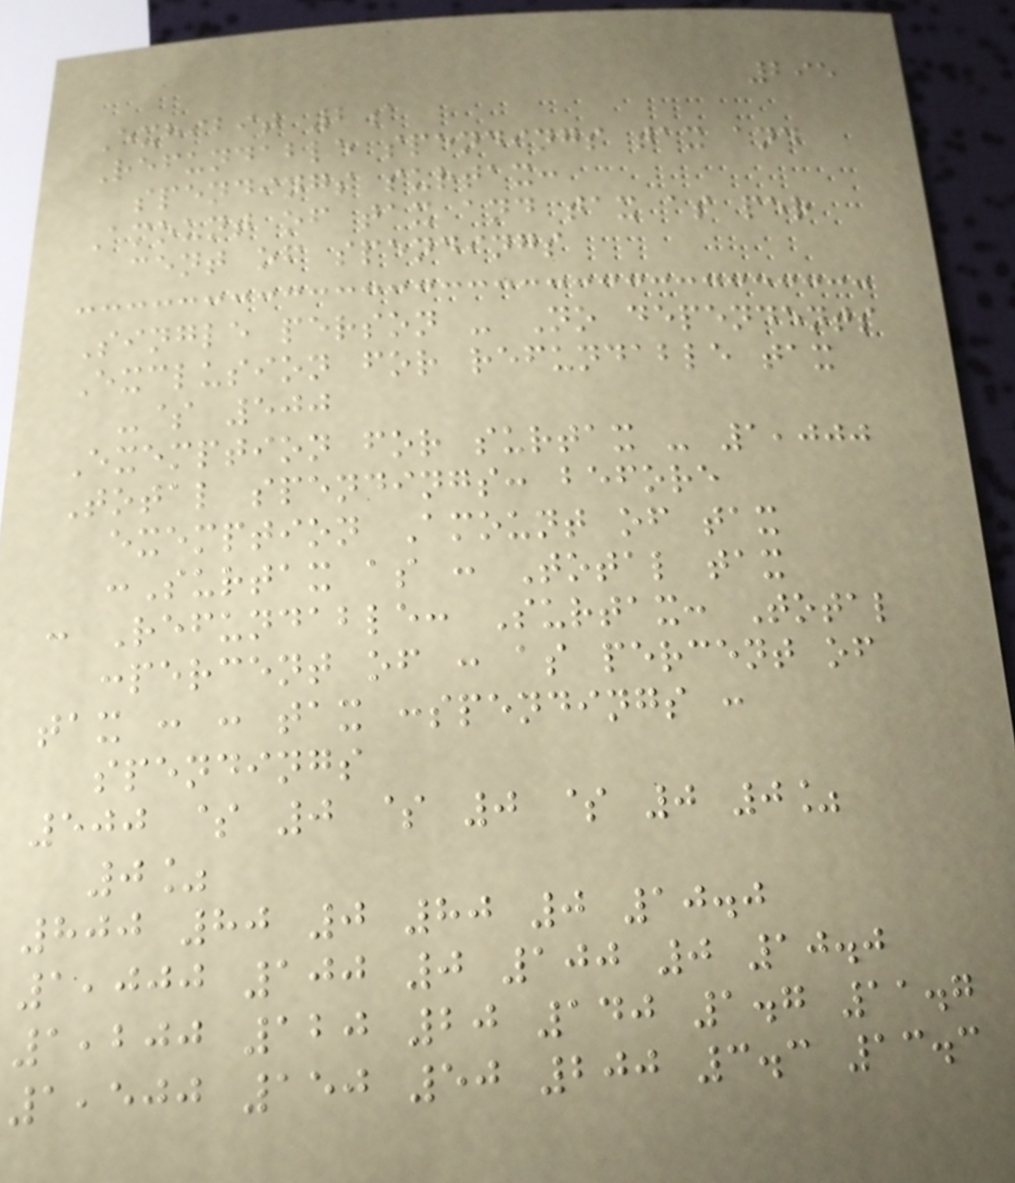295
Exhibit 2a
Refundable spendings tax and
spendings surtax:
Amount of tax and tax as per
cent of spendings
Single person - No dependents
Exclusion for refundable tax
-$ 500
Exemption for surtax - 1,000
Total spendings: before
exemption Amount of tax
:Surtax as : Total tax
: Refundable: Surtax: Total
:percent of : as percent of
tax : : tax :spendings :
spendings
500 $ 0 $ 0 $ 0 0%
0%
800 80 0 80 0 10.0
1,000 100 0 100 0 10.0
1,200 120 20 140 1.7 11.7
1,500 150 50 200 3.3 13.3
